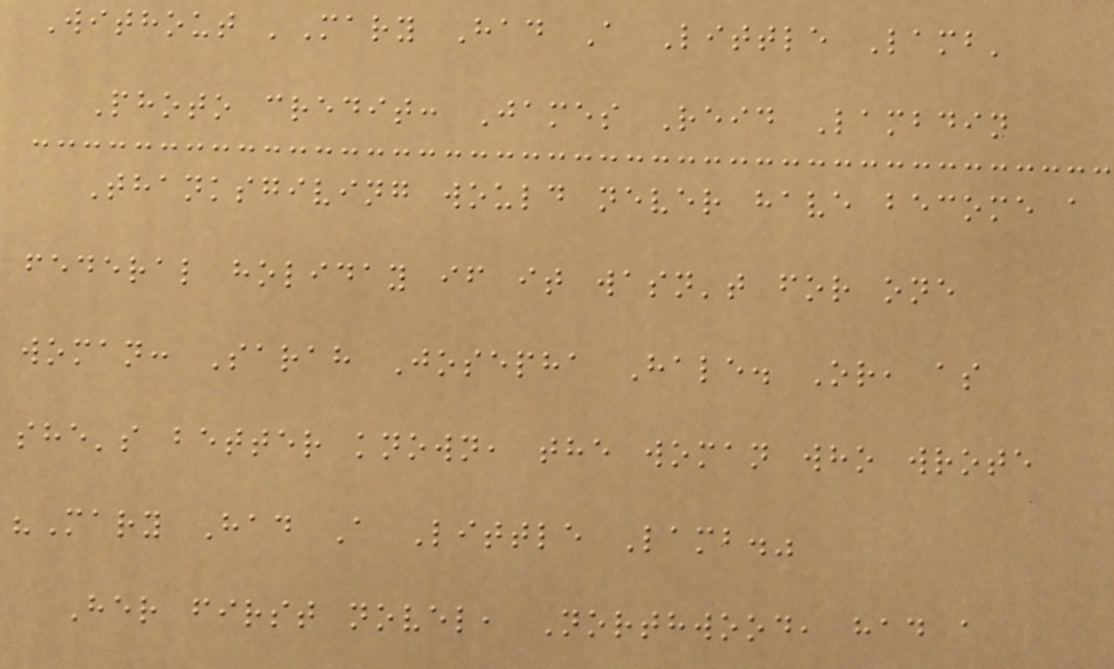Without 'Mary Had A Little Lamb'
Photo credit: James Reid Lambdin
Thanksgiving would never have become a
federal holiday if it wasn't for one
woman: Sarah Josepha Hale. Or, as
she's better known, the woman who wrote
"Mary Had A Little Lamb."
Her first novel, Northwood, had a
